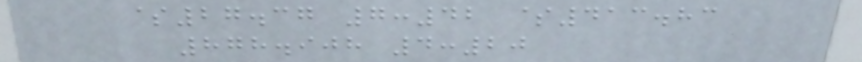$27.37 7:42 $413.83
878.908 4:20
